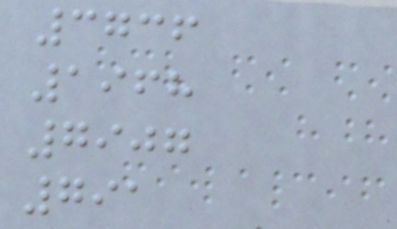3736
1968
7907
791
